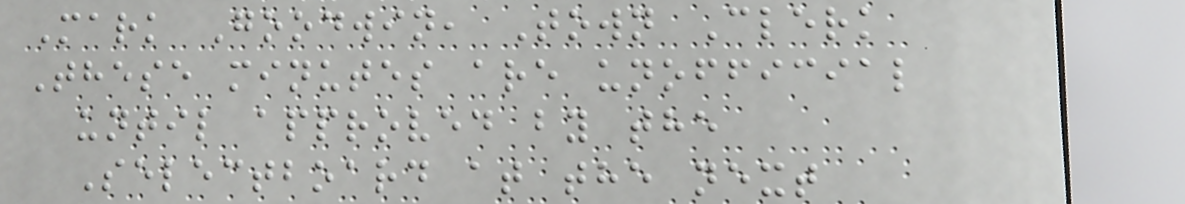Mark Goodwin, Town Clerk
These minutes are unofficial
until approved by the
Selectboard at the next
